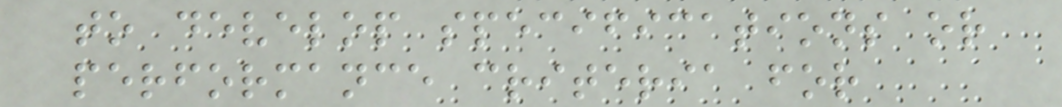to develop specifications or
performance criteria for
